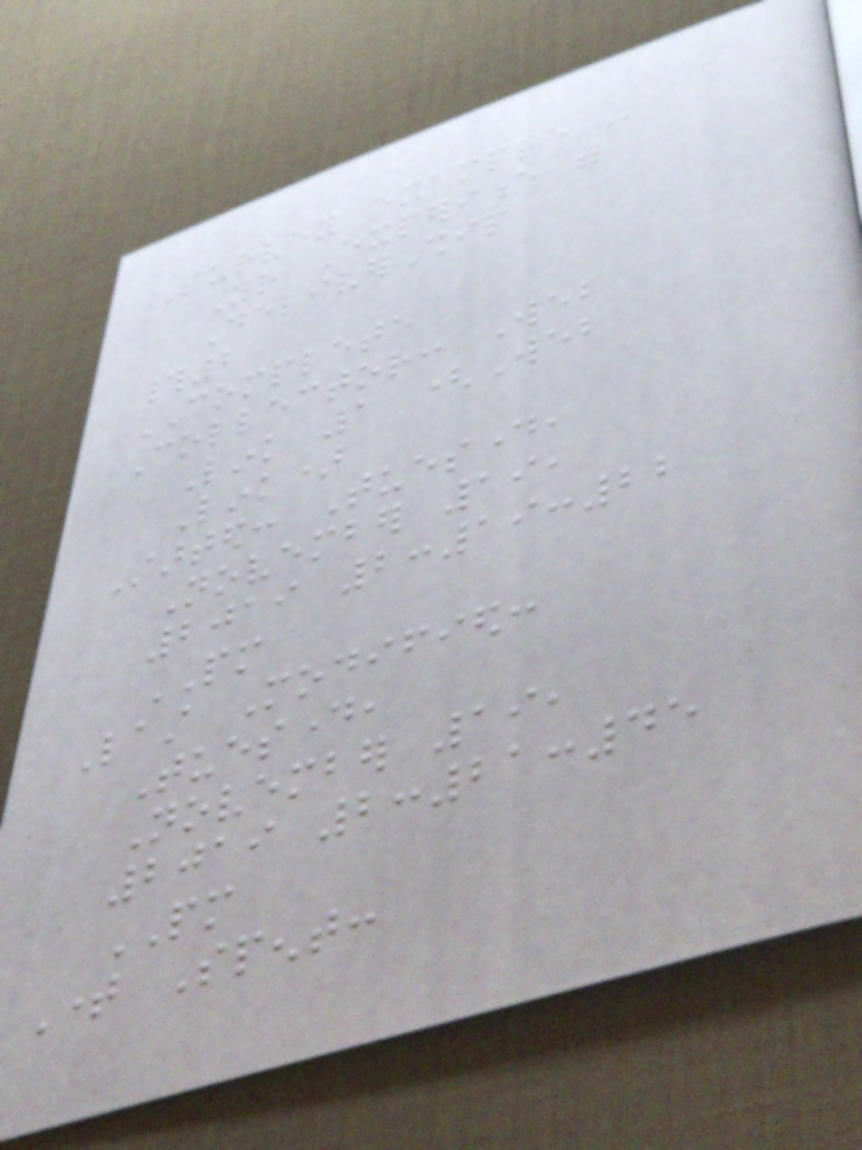Survey example -
Your Experience with
DeliverShip
#2
COMPLETE
Collector: Web
Link 1 (Web
Link)
Started: Tuesday,
November 19,
2019 2:19:22
PM
Last Modified:
Tuesday,
November 19,
2019 2:21:45
PM
Time Spent:
